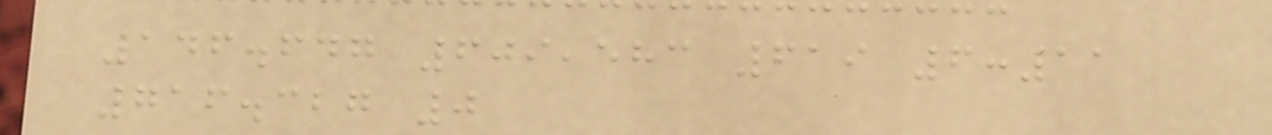146.647 609,583 619 6:11
716.327 0
